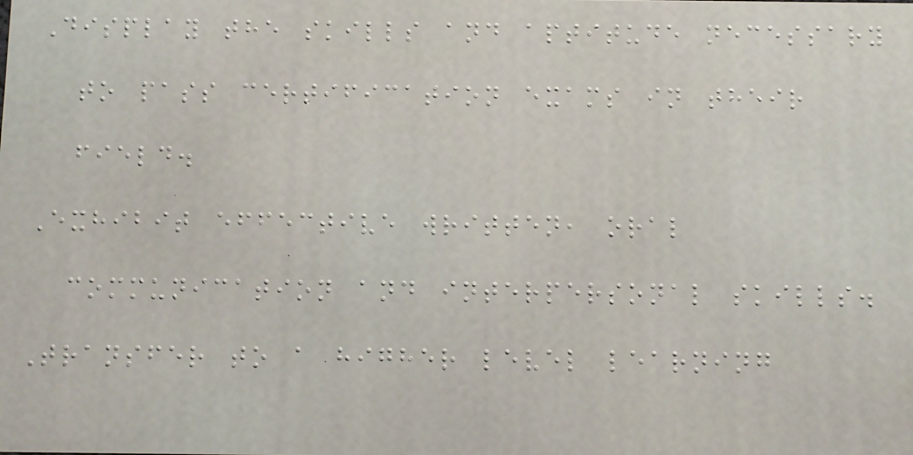Display the skills and aptitude necessary
to pass certification exams in their
field.
Exhibit effective written, oral
communication and interpersonal skills.
Transfer to a higher level learning
